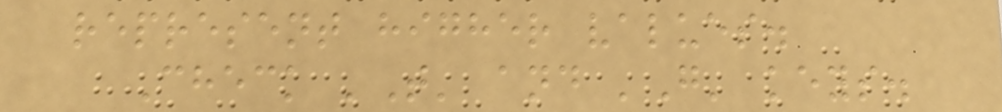represent higher values.
Check 'T' and 'G' keys.
